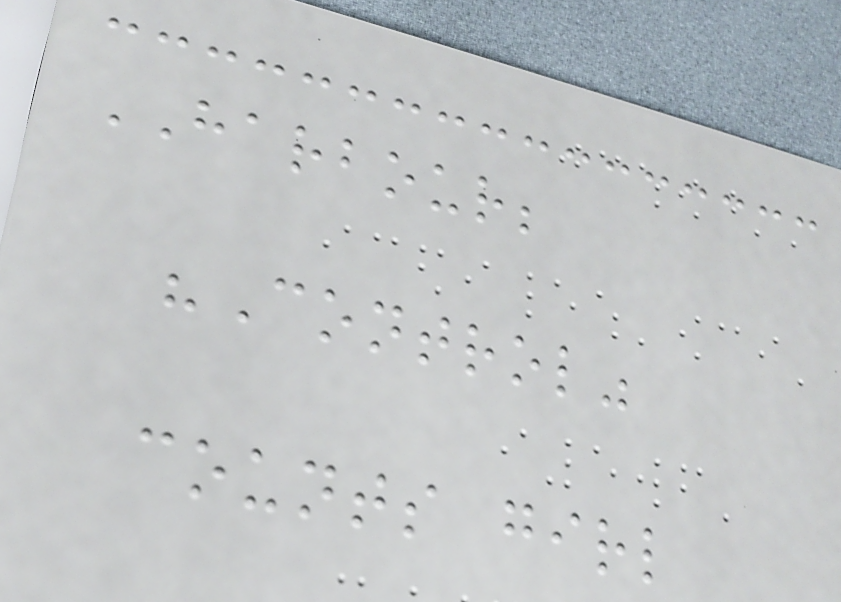HARBOUR;
"Control"
counts girl
